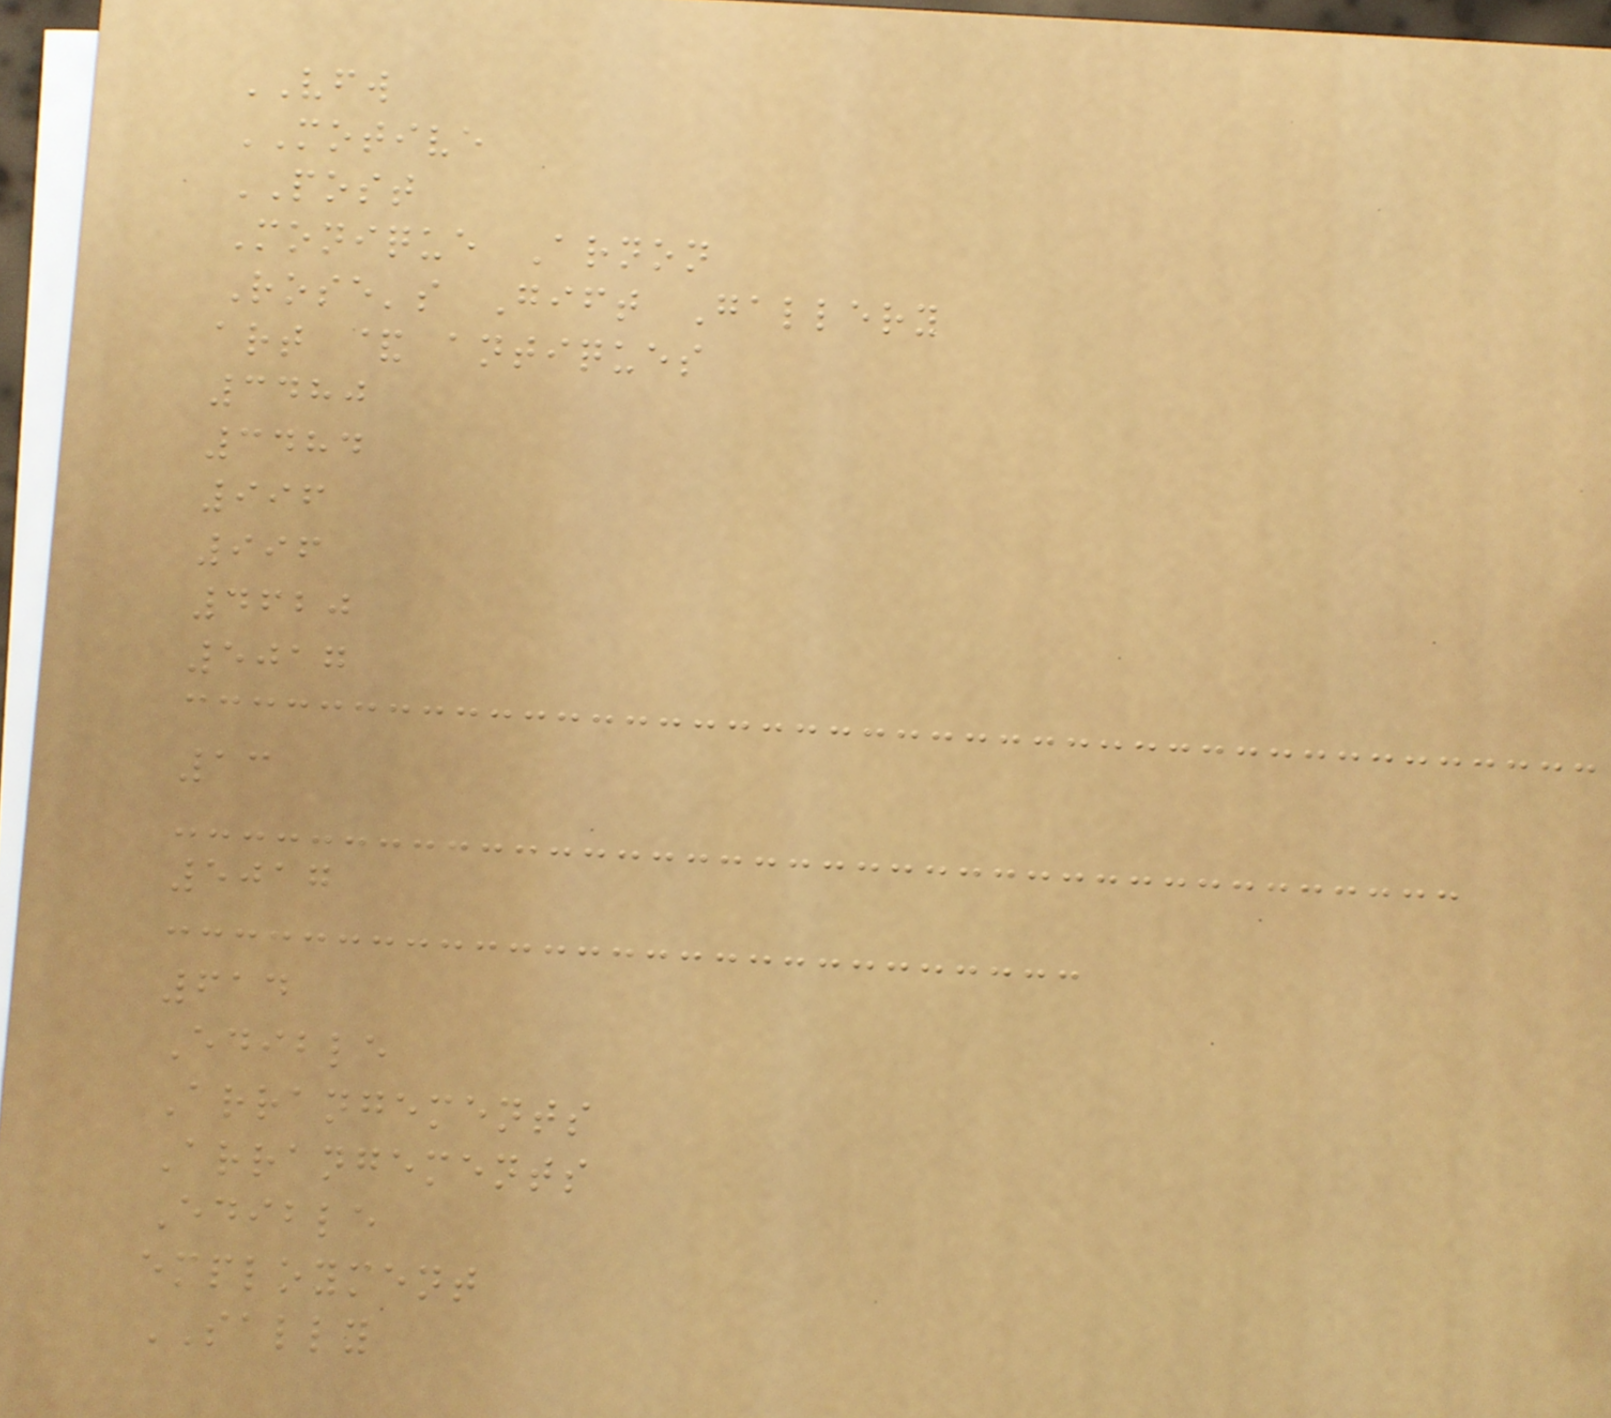VFW
MOTIVE
POST
Monique Arnon
Rose's Gift Gallery
art & antiques
3480
3484
996
996
4620
5017
13
5017
614
Edible
Arrangements
Arrangements
Edible
employment
SALLY
